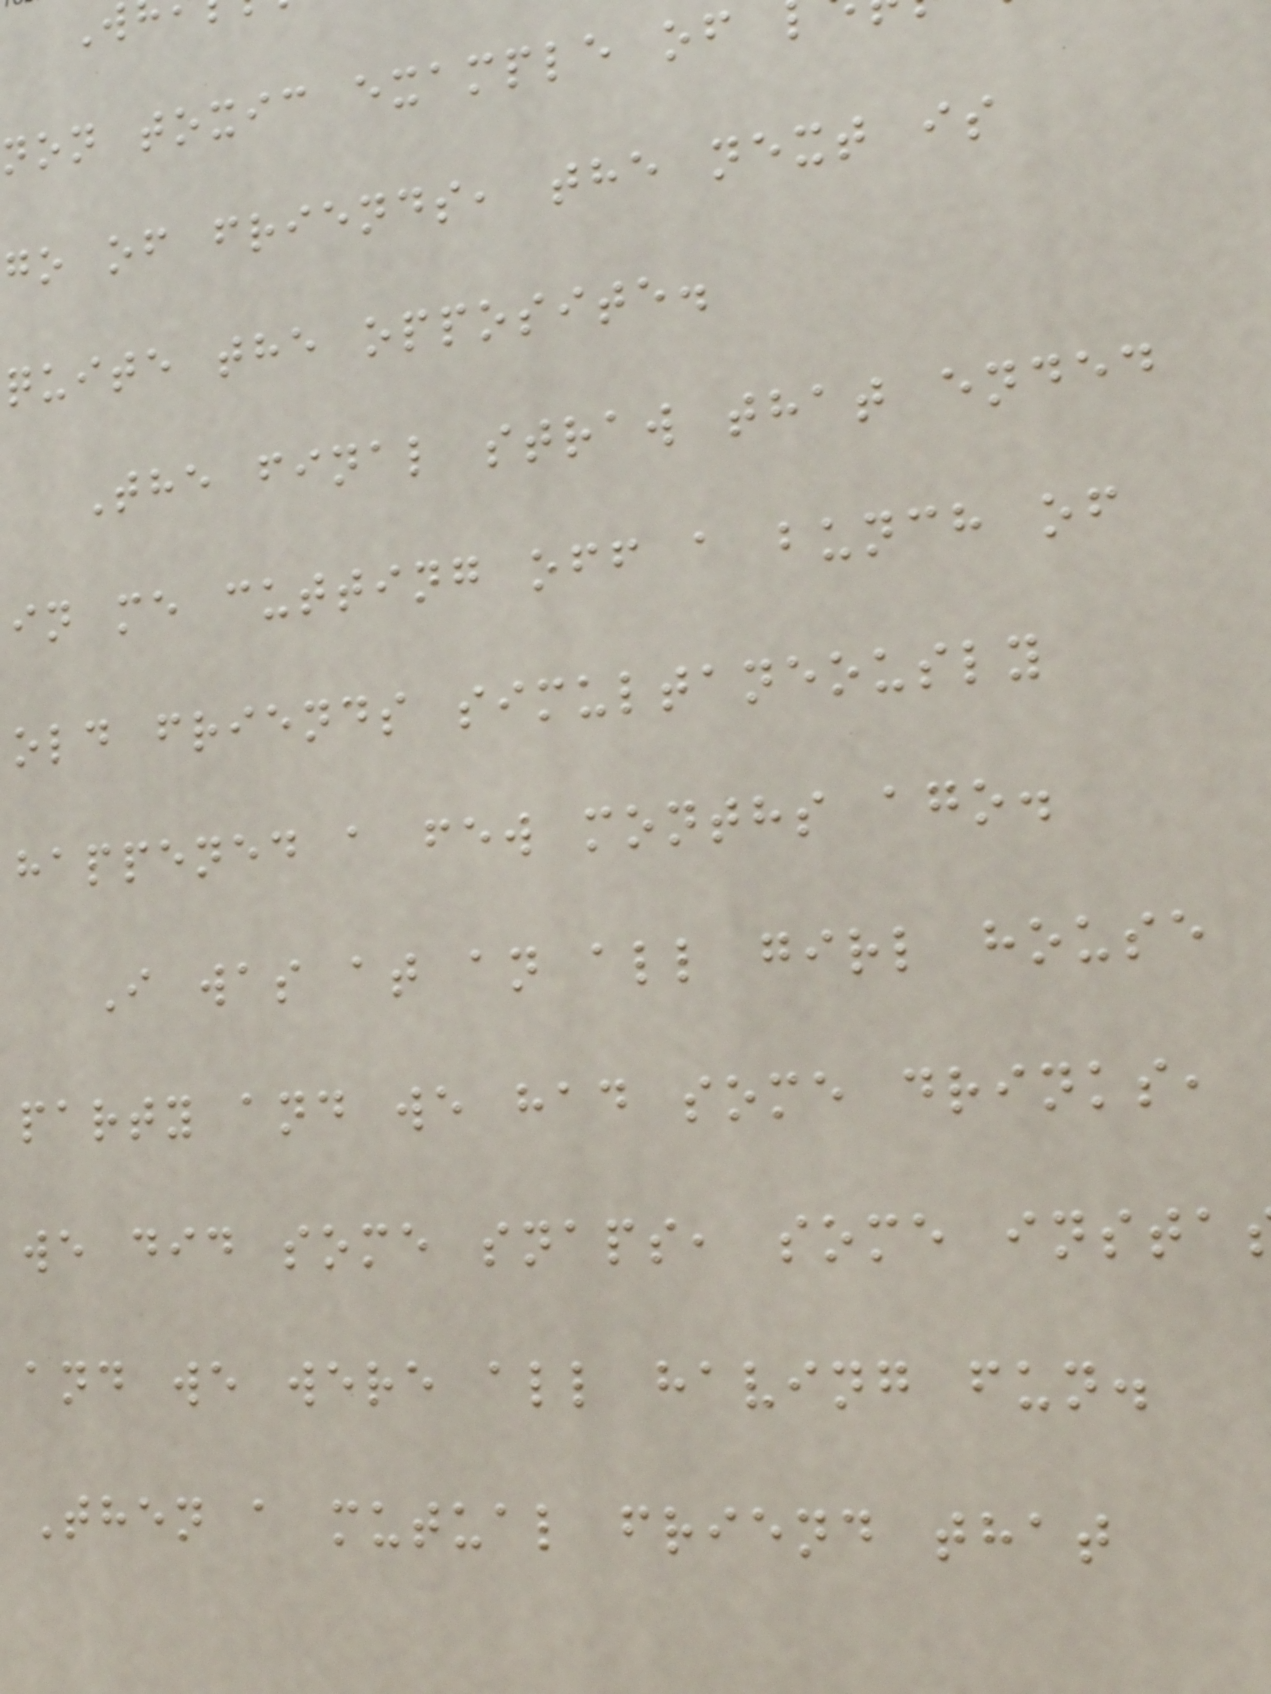non toxic example of
go of friends, the next is
quite the opposite.
The final straw that ended
in me cutting off a bunch of
old friends simultaneously
happened a few months ago.
I was at an all girl house
party and we had some drinks,
we did some snaps, some insta
and we were all having fun.
Then a mutual friend that
